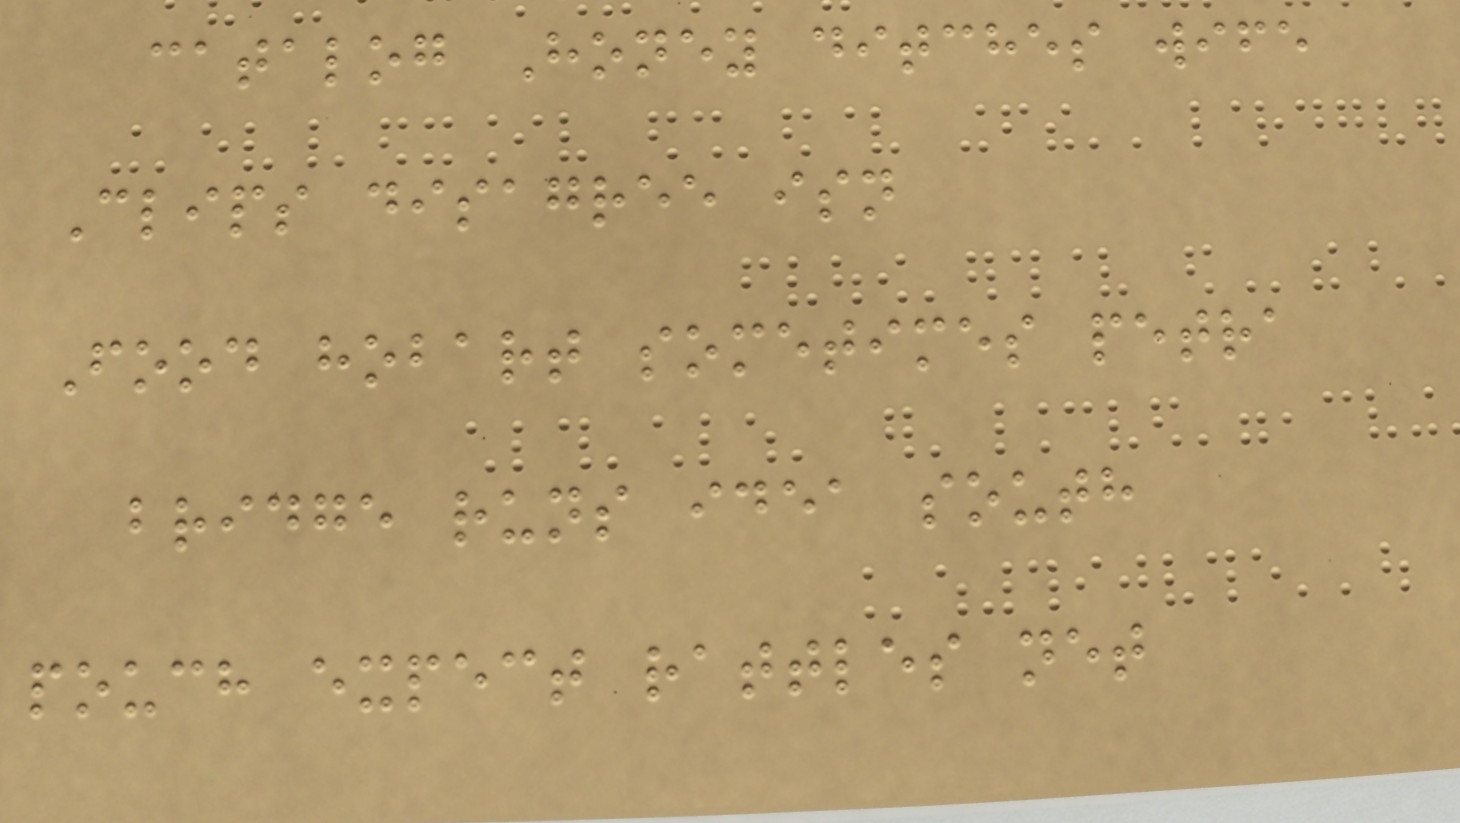catalog Honey ditches wife
Clips disagree isn
Food hobart sometimes petra
bridge runs idea south
pouch expect rattles net
